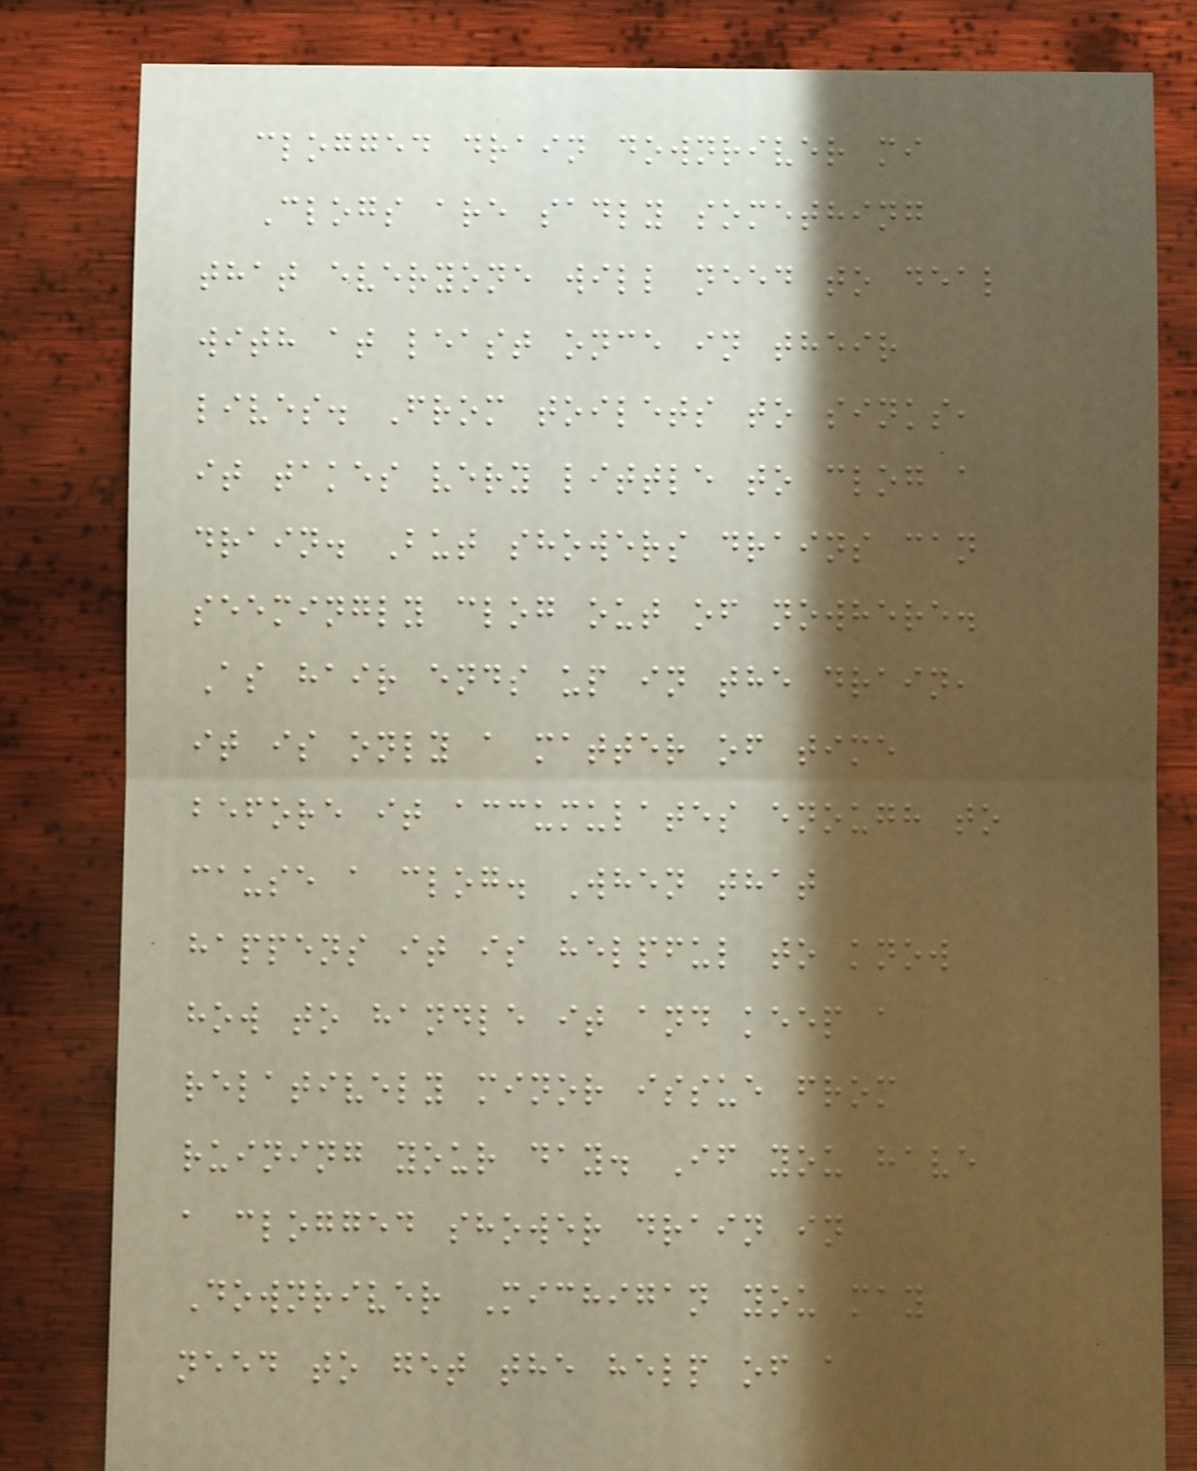clogged drain downriver mi
Clogs are sadly something
that everyone will need to deal
with at least once in their
lives. From toilets to sinks,
it takes very little to clog a
drain. But showers drains can
seemingly clog out of nowhere.
As hair ends up in the drain,
it is only a matter of time
before it accumulates enough to
cause a clog. When that
happens it is helpful to know
how to handle it and keep a
relatively minor issue from
ruining your day. If you have
a clogged shower drain in
Downriver Michigan you may
need to get the help of a
